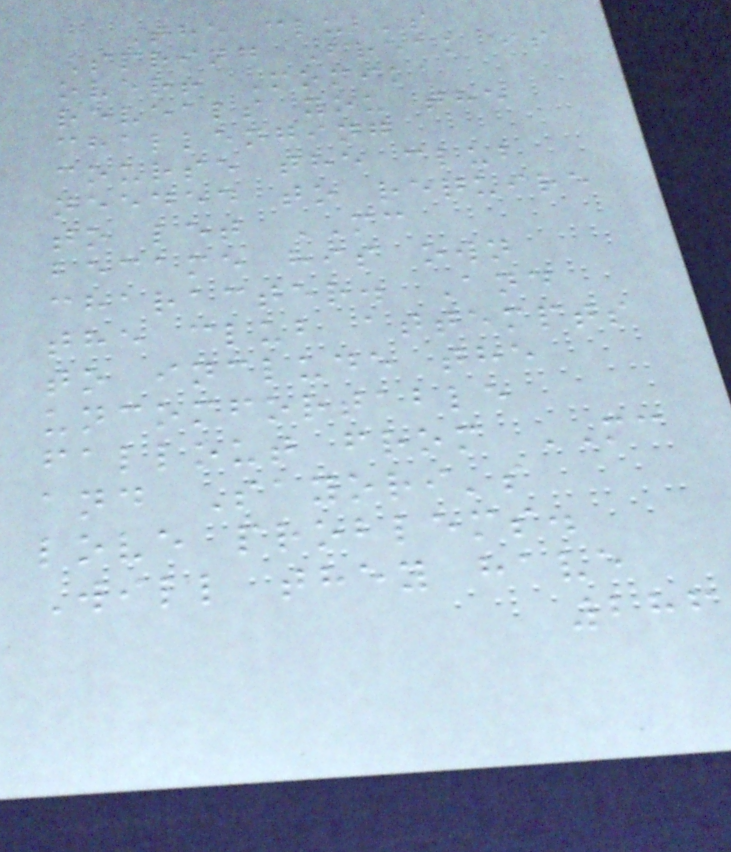The club's
Spring Break is
over! Monika
reveals you the
challenging
course the club
needed to require
to let MC
became his own
character. And
the club attempts
to include the
uncomfortable
fallout from MC
and Sayori's
love problems.
Will they have
286
